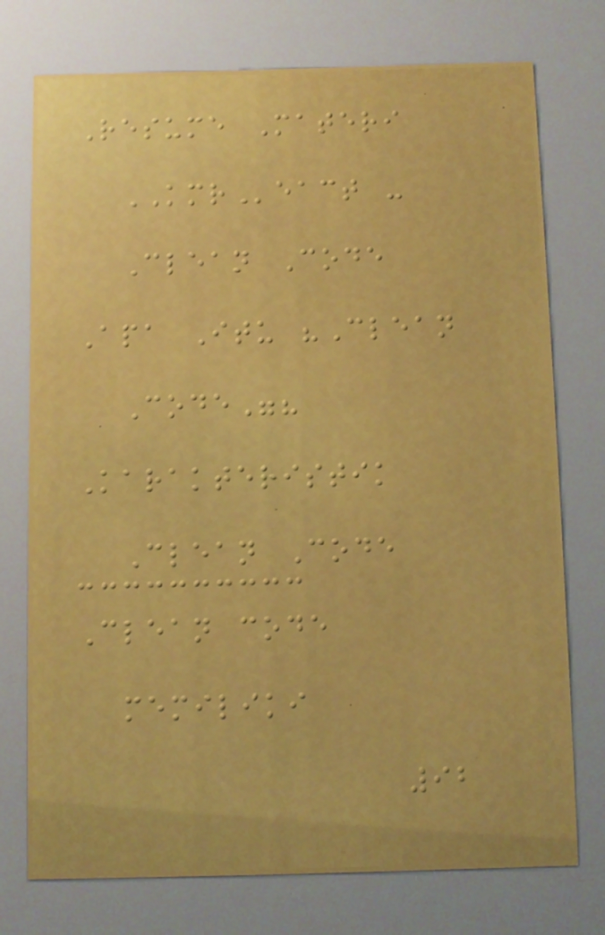Resume Materi
KMReact -
Clean Code
Apa Itu "Clean
Code"?
Karakteristik
Clean Code
Clean code
memiliki
92
